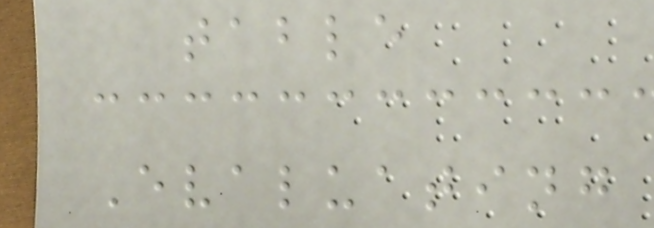table
Evaluating
